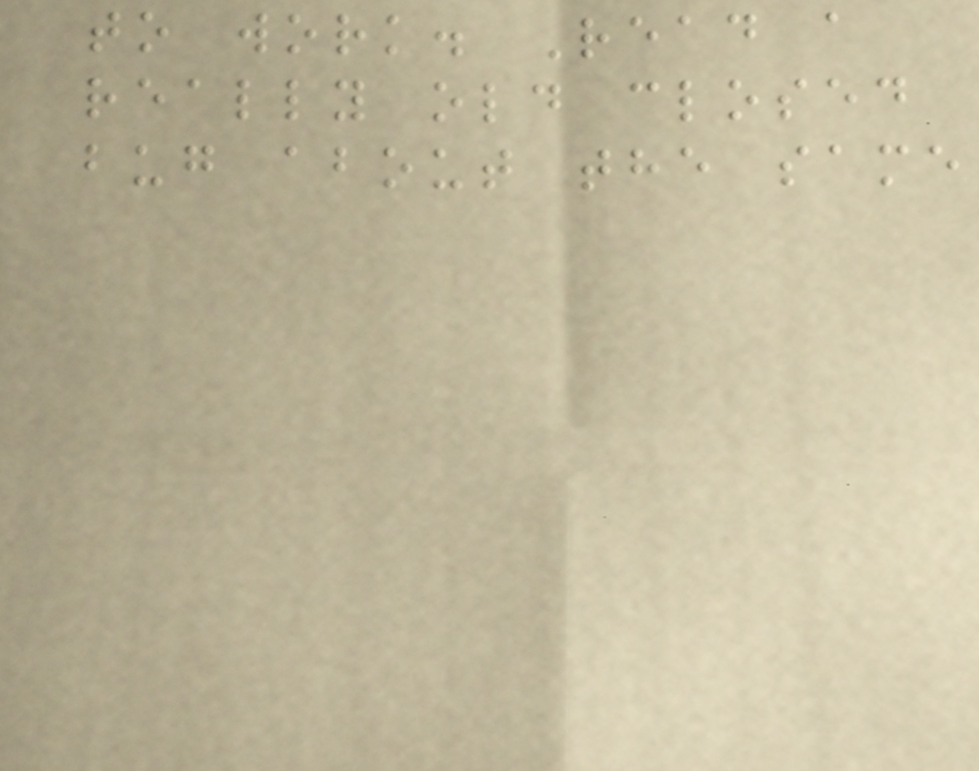to work. Read a
really old closed
bug about the same
